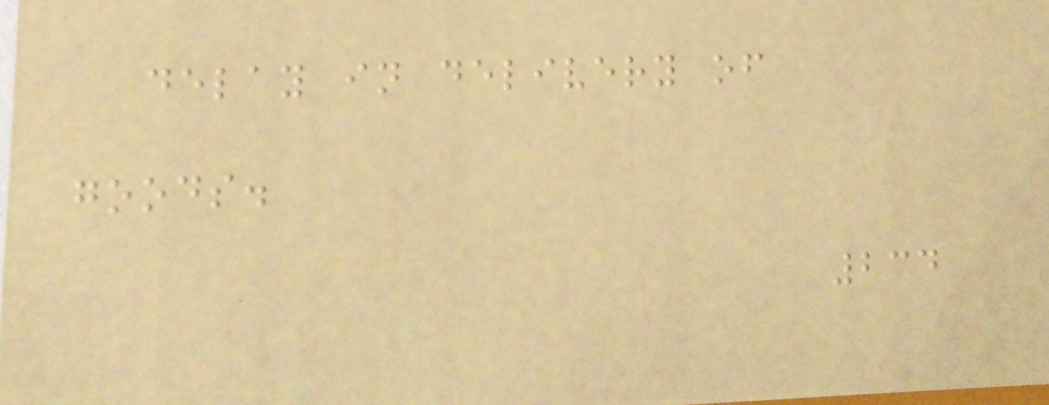delay in delivery of
goods.
234
